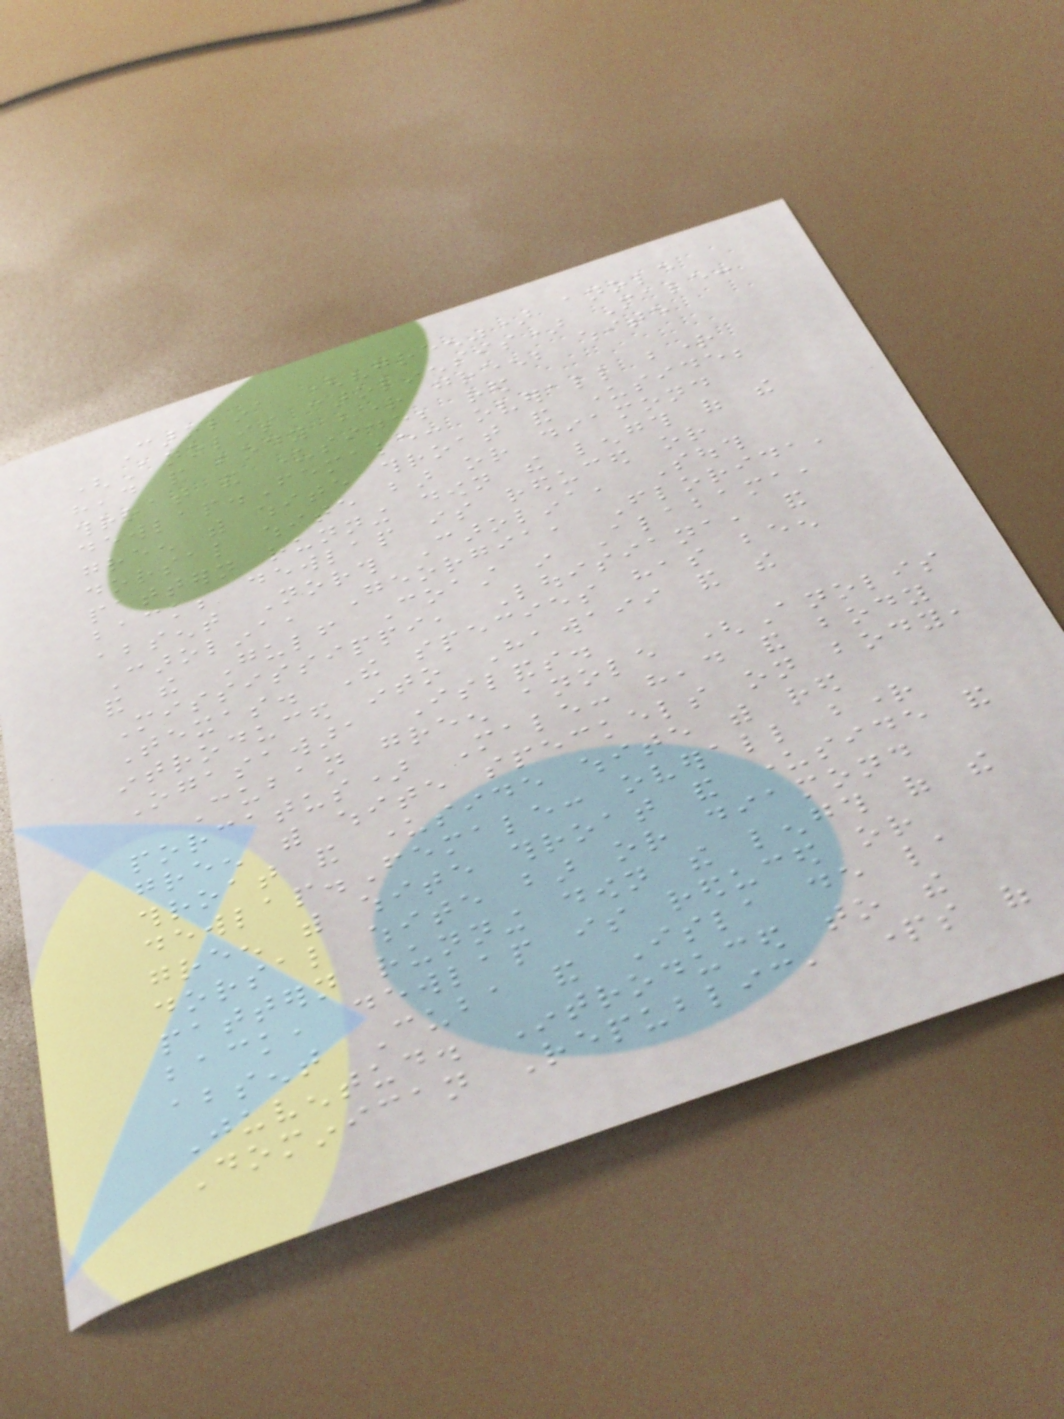Carolina ("green") anole
(Anolis carolinensis) Male:
head and body bright green; white
throat and underside; red
dewlap.Female: overall bright
green with white throat and underside;
dorsal white bar or diamond
pattern running down the length of the
back; dewlap is reduced or
absent North Carolina, South
Carolina, Georgia, Florida,
and the Gulf Coast in Alabama,
Mississippi, Louisiana, and
Texas. The species has been
introduced into Hawaii and the
Ogasawara Islands.
Cuban green anole (Anolis
porcatus) Male: head and body
green with white speckels on body,
throat and underside white with red
dewlap.Female: overall bright
green with white throat and underside and
dorsal white bar or diamond
pattern running down the length of the
back, dewlap is reduced or
absent Cuba and Isla de la
Juventud. Introduced to the
Dominican Republic, parts of
